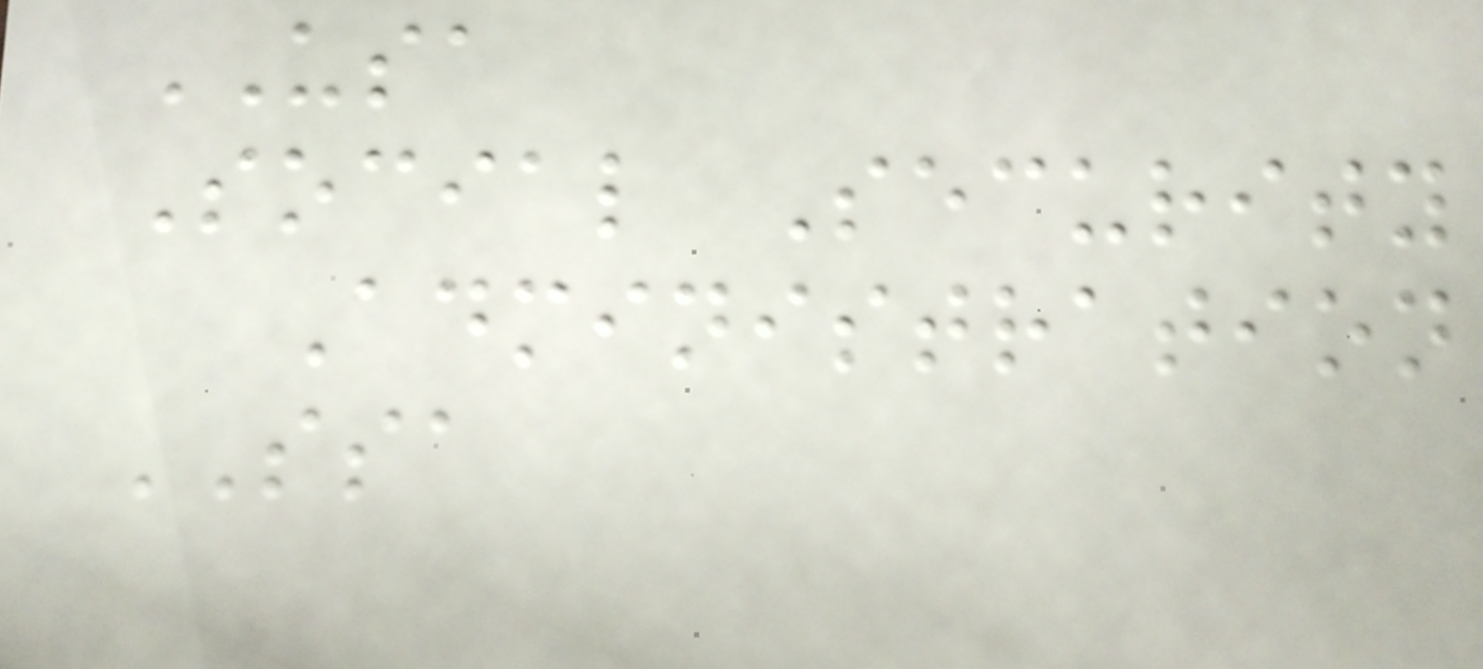USA
Social Security
Administration
SSA
